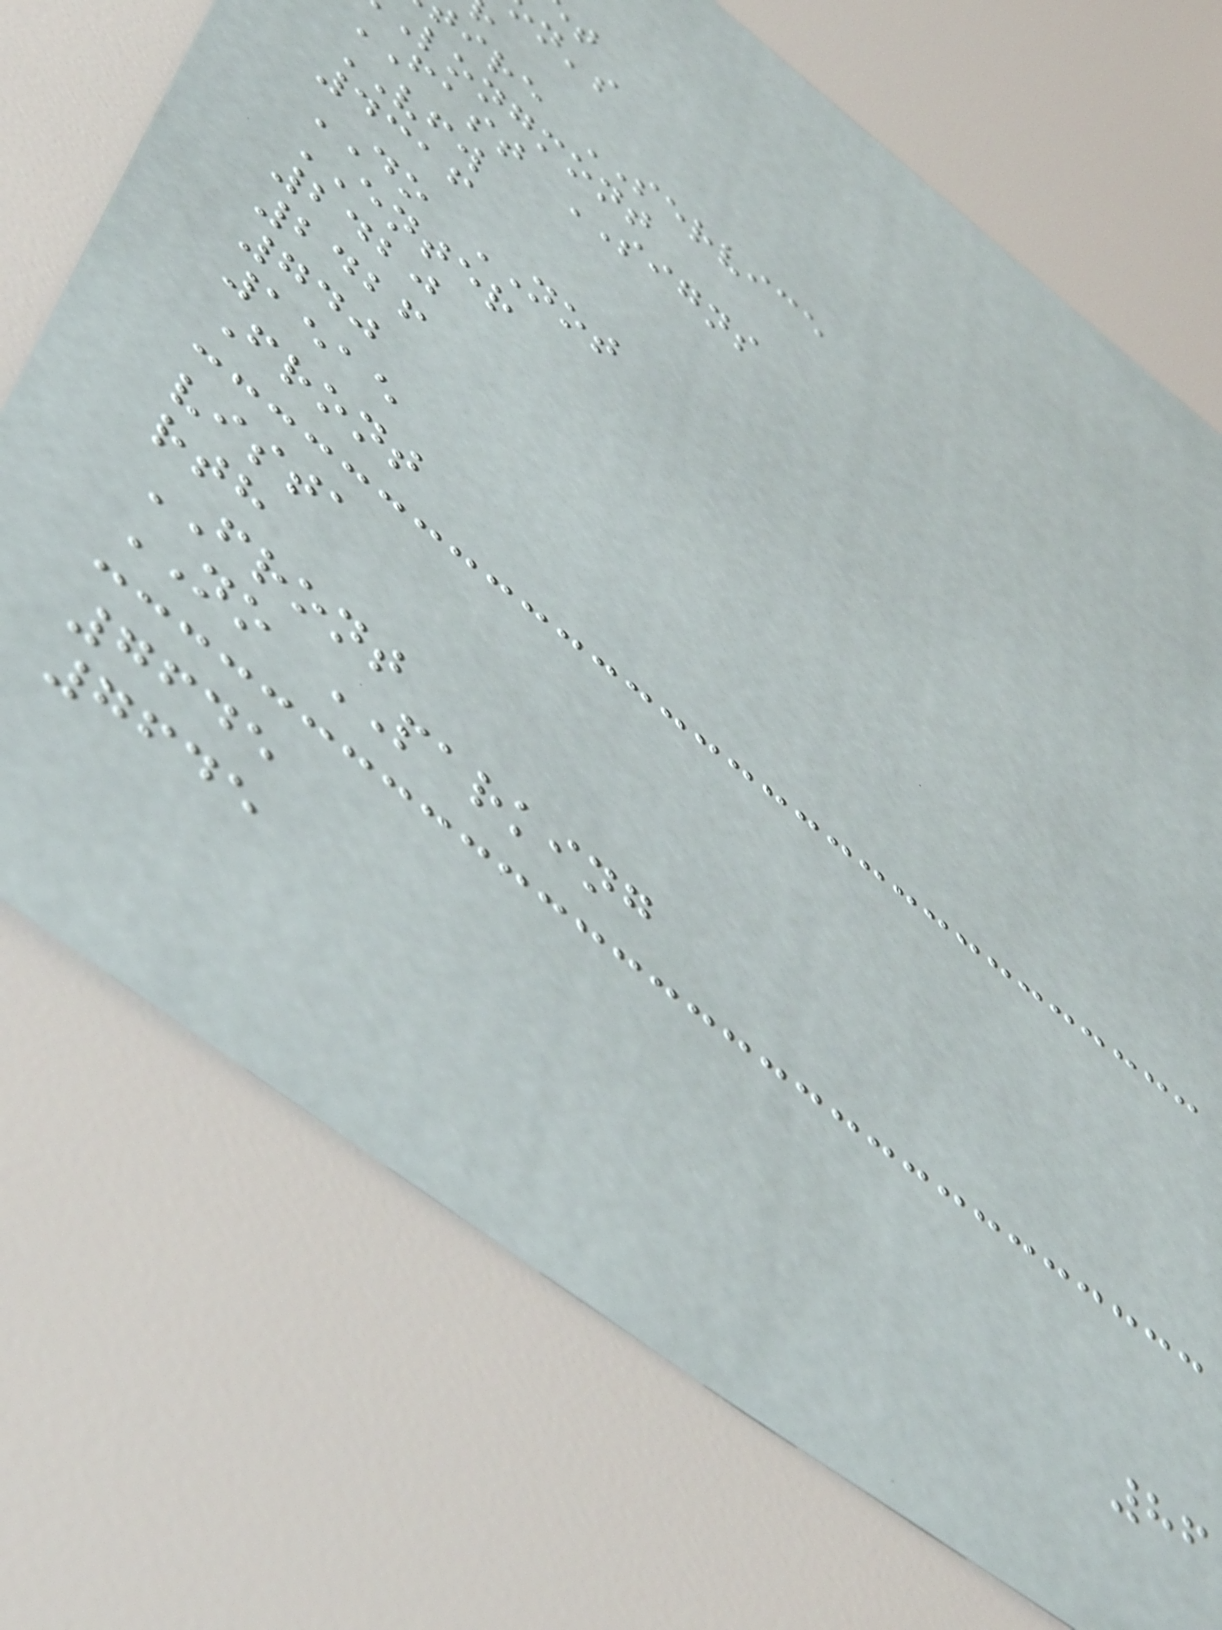ire SERVICE
longmont
fast SIGNS
VFW
4316
DO NOT
ENTER
2420
2426
740
1515
Front
vista
rth
FRONT
NO PARKING
7645
7645
86
